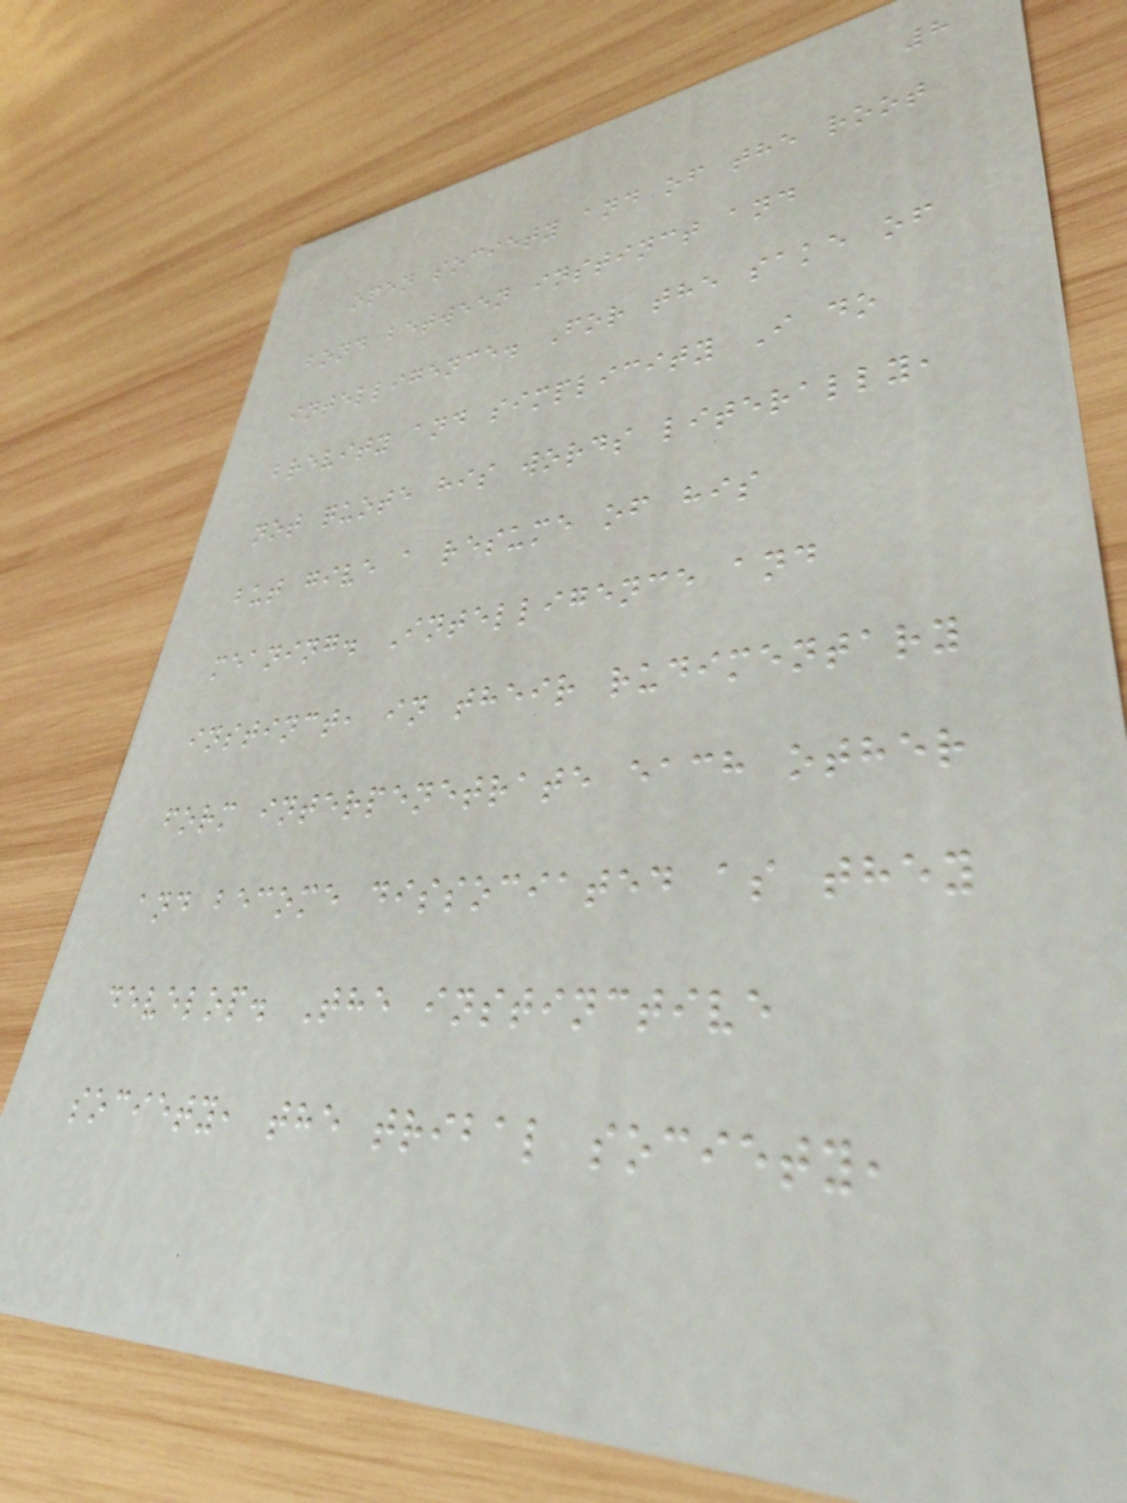8
open society and of the root
bond between instinct and
intelligence. For the sake of
brevity and simplicity I do
not quote his words literally,
but give a resume of his
meaning. Intelligence and
instinct, in their rudimentary
form interpenetrate each other
and become dissociated as they
develop. The instinctive
society, the tribal society,
